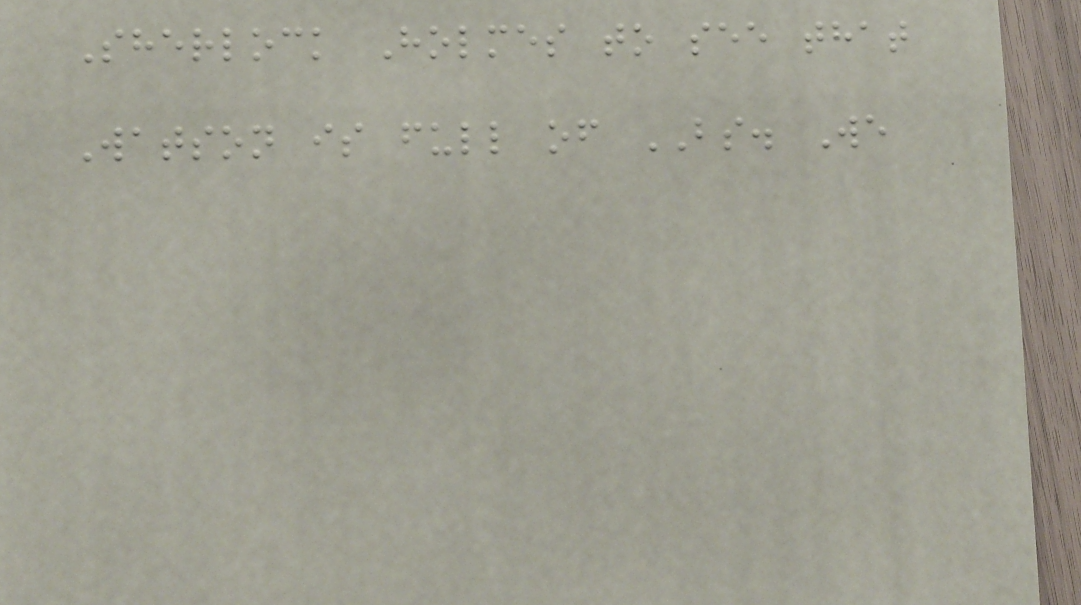Sherlock Holmes to see that
Watson is full of BS. We
